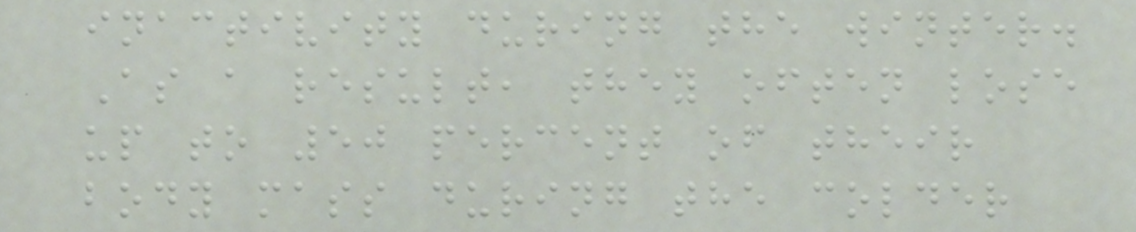inactivity during the winter.
As a result, they often lose
up to 50 percent of their
body mass during the colder
